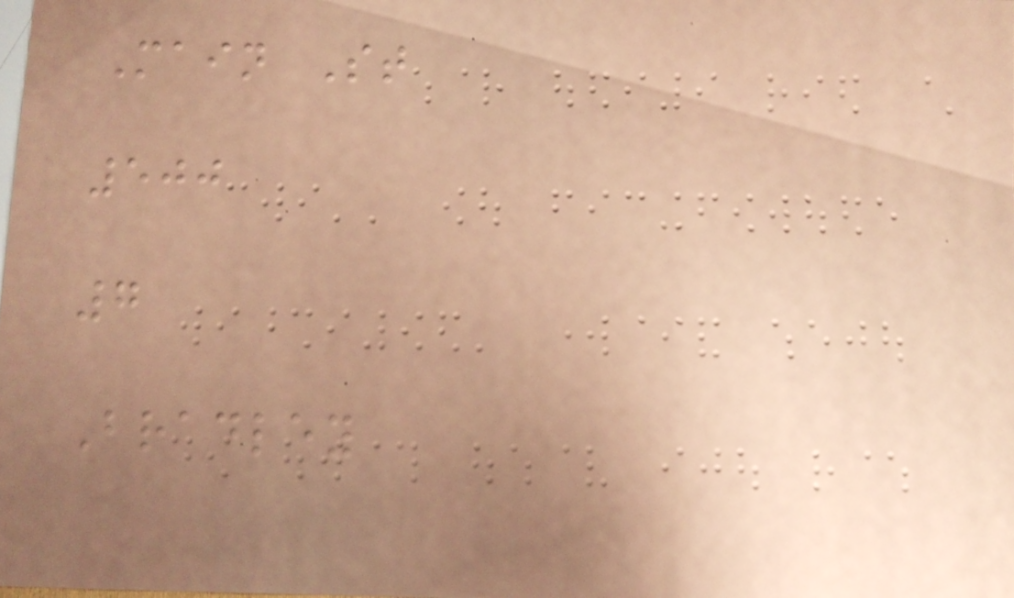Main St
500
7
Bradley
